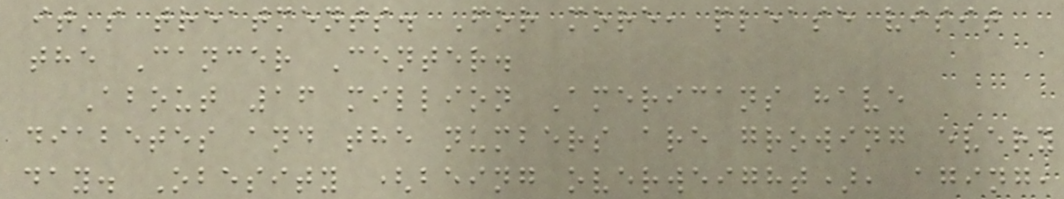it's treatments. For more, please visit
the Cancer Center.
About 16 million Americans have
diabetes and the numbers are growing every
day. Obesity (being overweight), aging,
